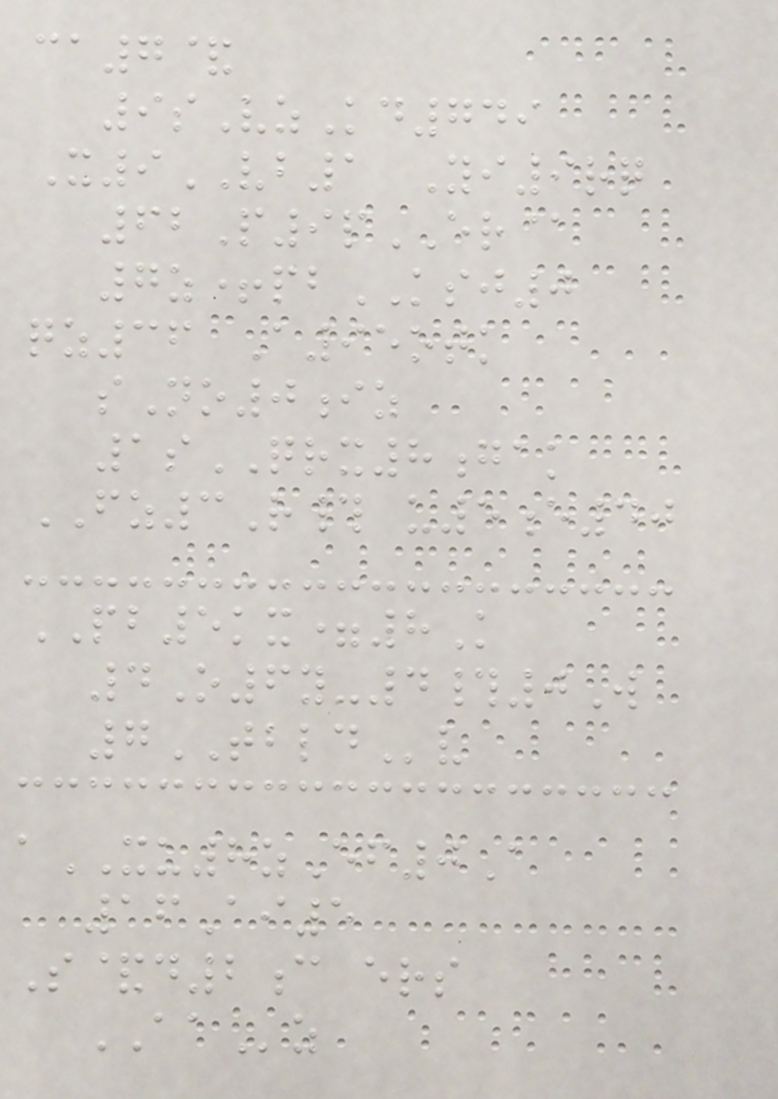ca7&
9sVzKd749
X9VB1 Yi9rq
62P9pER@
7z+pbKSJ0
qz36 A95otk
sNo0iz
1sQRX8gak
FZ3R# u5e40
PB5kx=8K
4O6y-4#0W
7TBLDv
aXU8zEf0A
16Ai5
S&d2c ers
AAz
